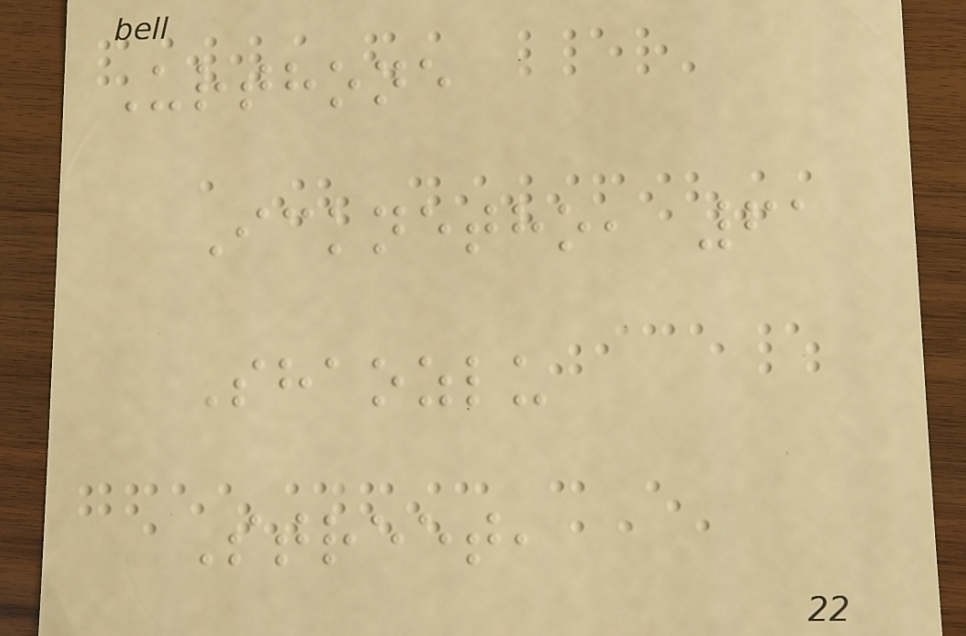Urthone
Icknetho, 61
Shaozlu
Street,
